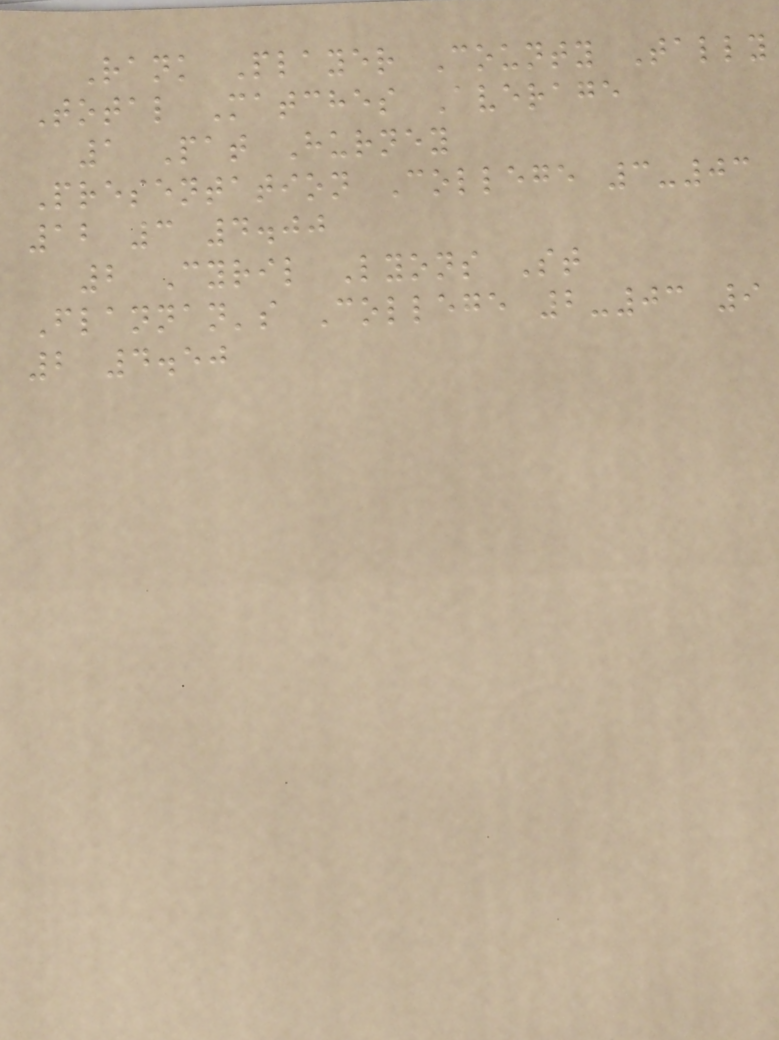Rank Player County Tally
Total Matches Average
1 Pat Hurney
Presentation College 3-03
12 3 4.00
2 Cyril Lyons St
Flannan's College 2-03 9
2 4.50
